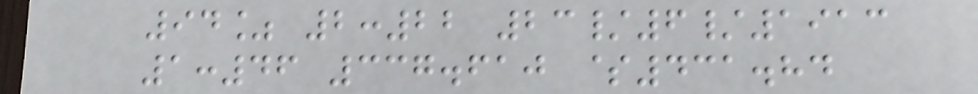94% 2:22 23/6/1913
1:46 337.610 $431.84
